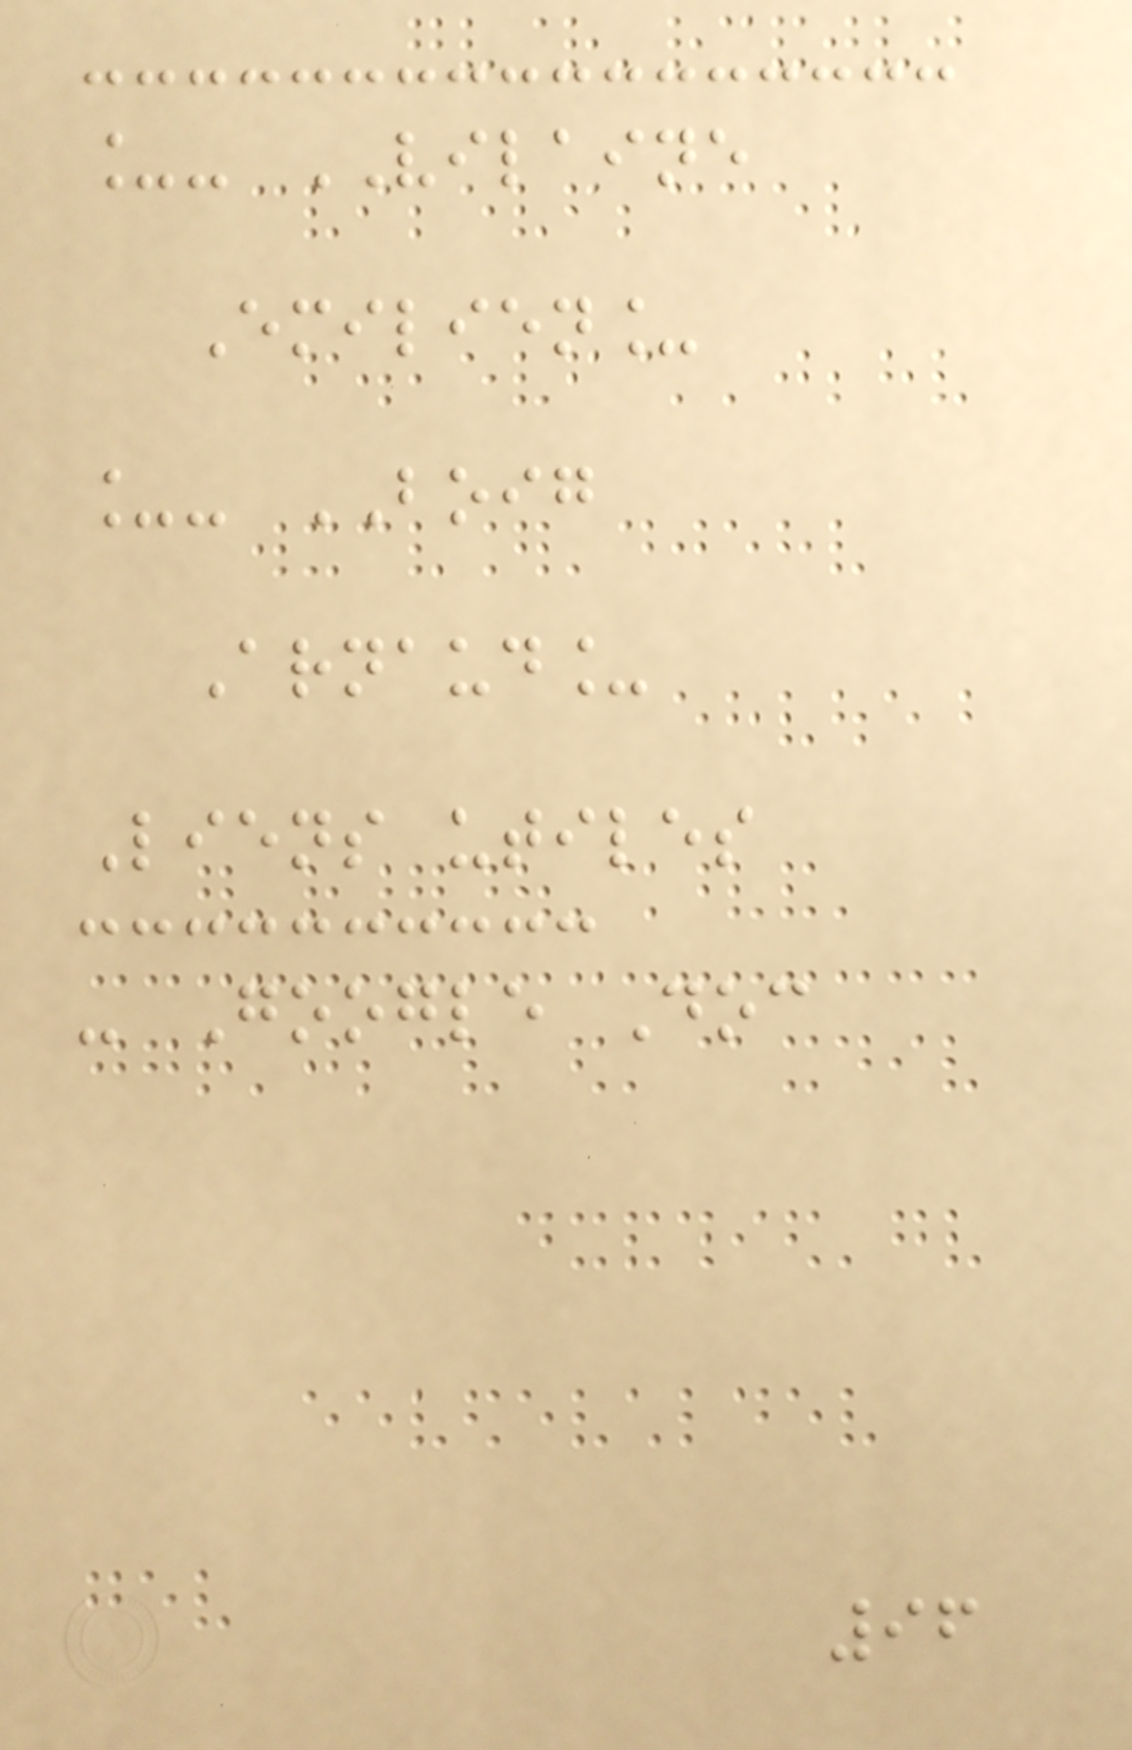_- VILAINE
Emilien_
_- BOIG
Arnaud_
Liens utiles
- Google Doc
96
